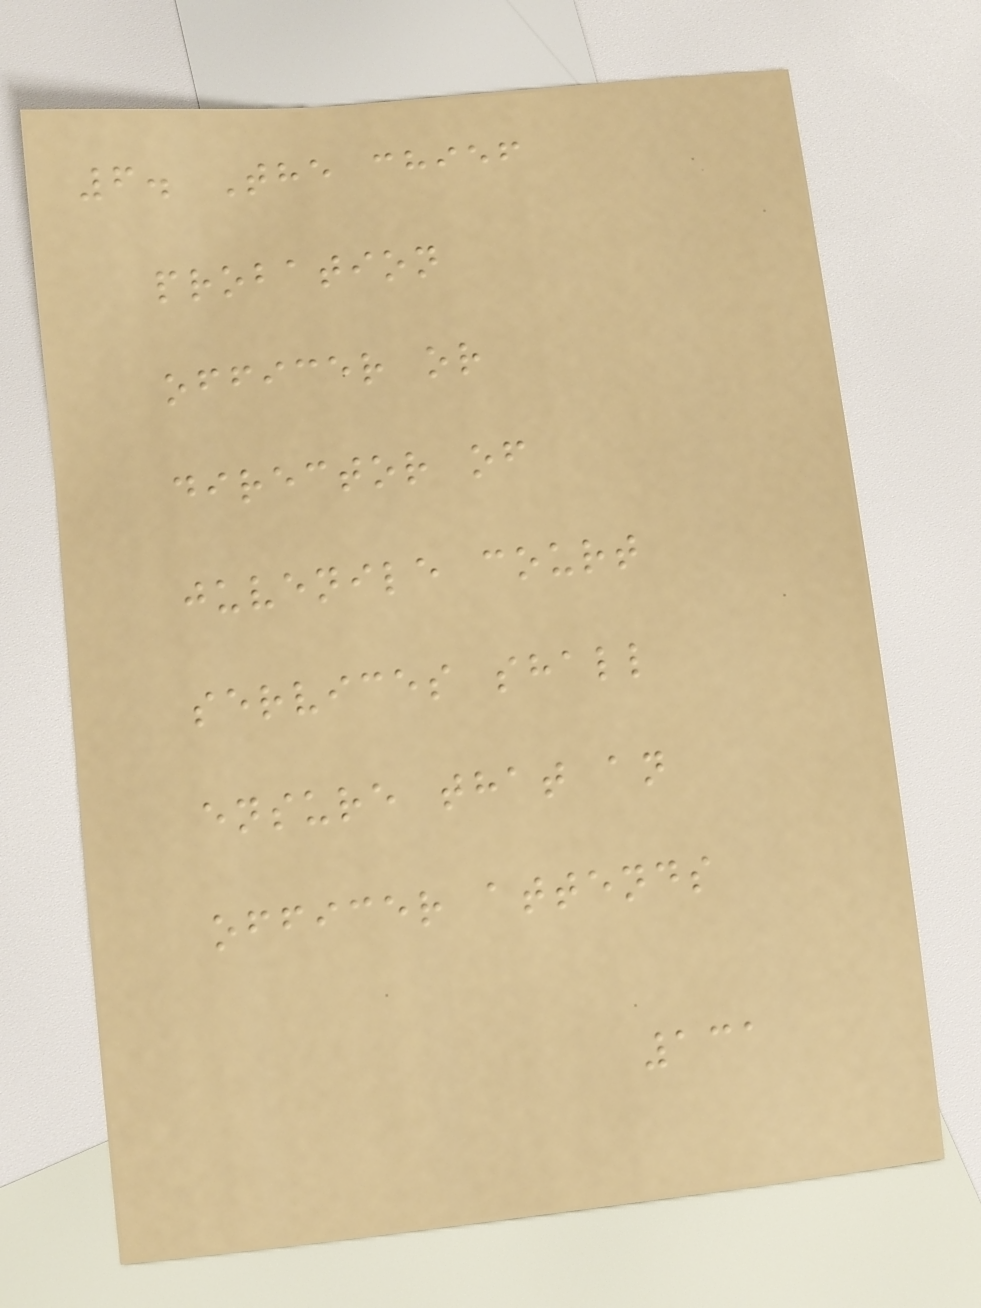6. The chief
probation
officer or
director of
juvenile court
services shall
ensure that an
officer attends
131
